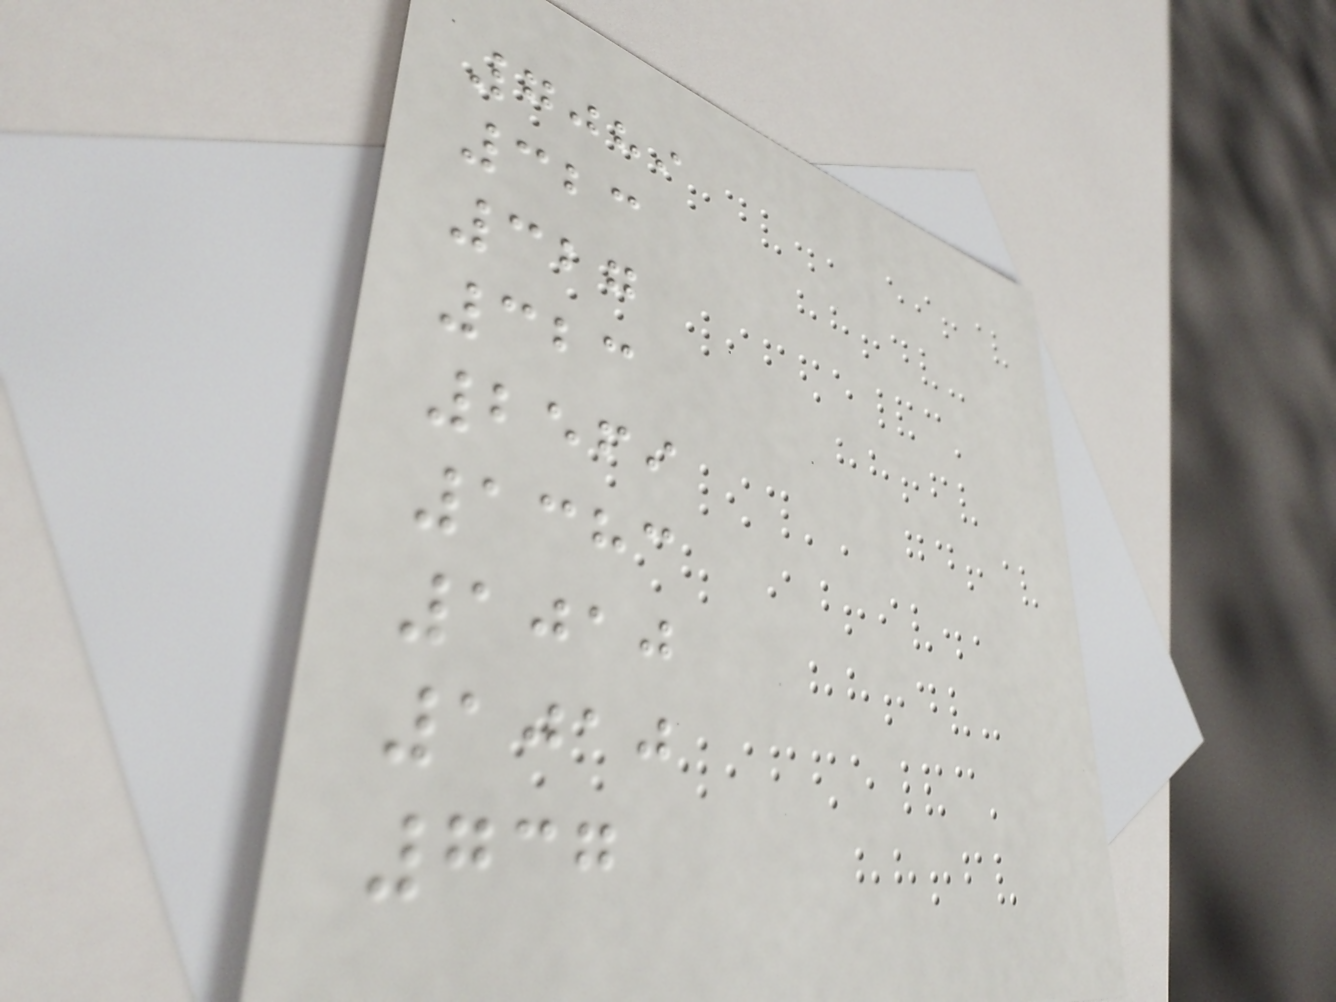7089
323
327
323
2569
1383
1010
1010
737
